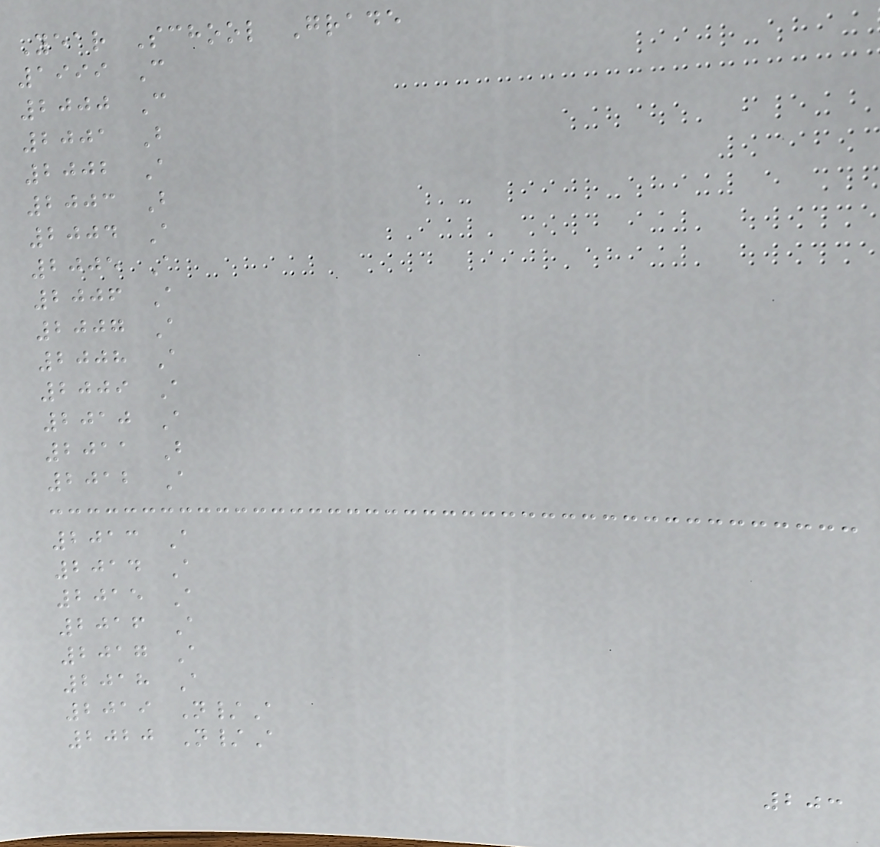Year School Grade
1999 C
2000 C
2001 B
2002 A
2003 B
2004 A
2005 A
2006 A
2007 A
2008 A
2009 A
2010 A
2011 B
2012 A
2013 A
2014 A
2015 A
2016 A
2017 A
2018 A
2019 N/A
2020 N/A
203
